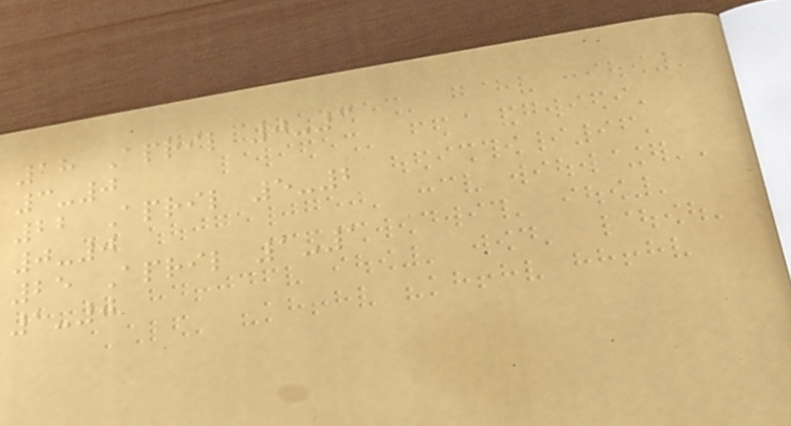18 April 0-3
3-0
22 April 5-2
0-0
25 April 1-1
1-0
